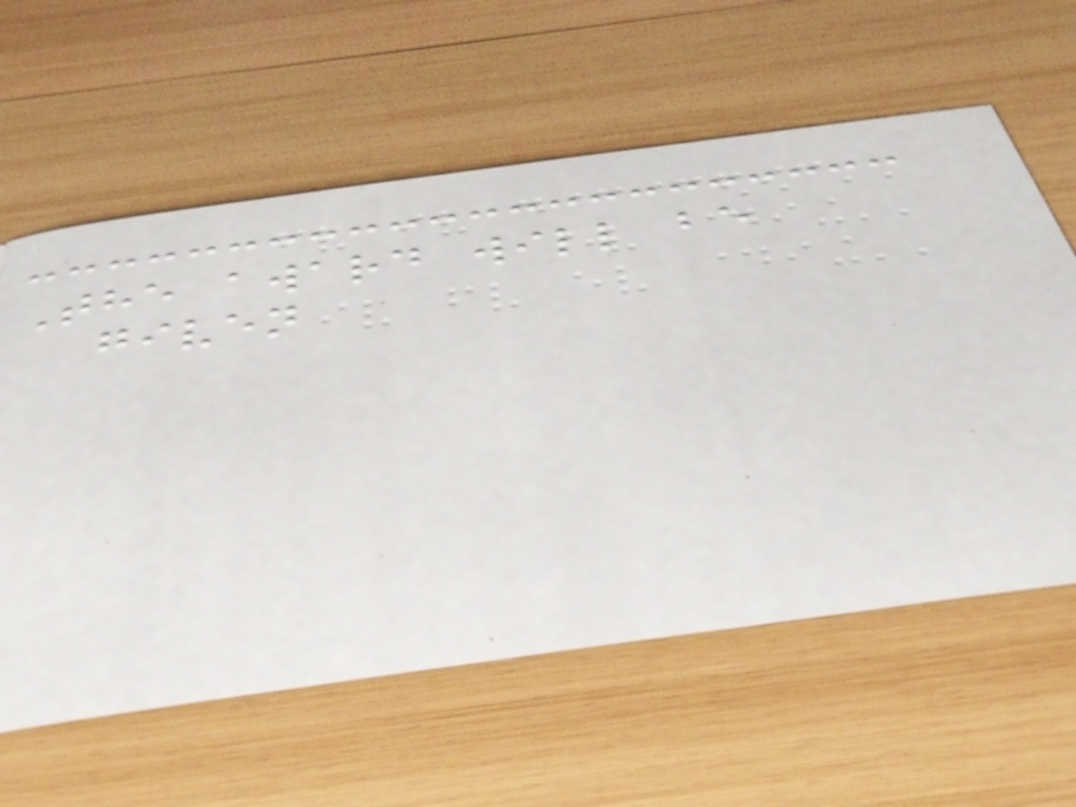The award will be
given
